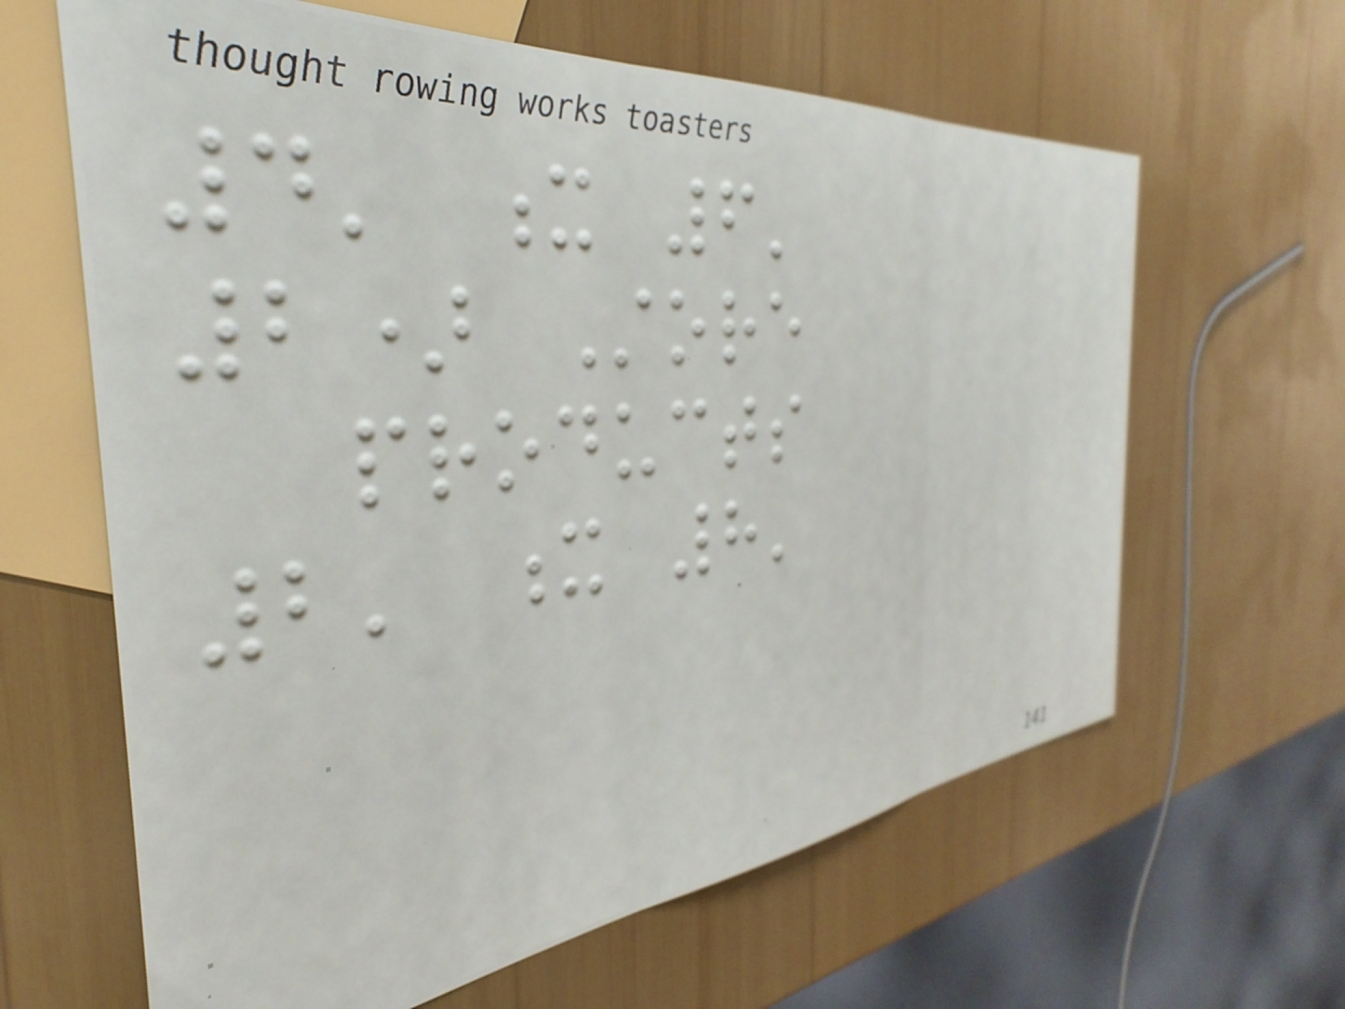4' x 6'
2) Store
products
2' x 8'
